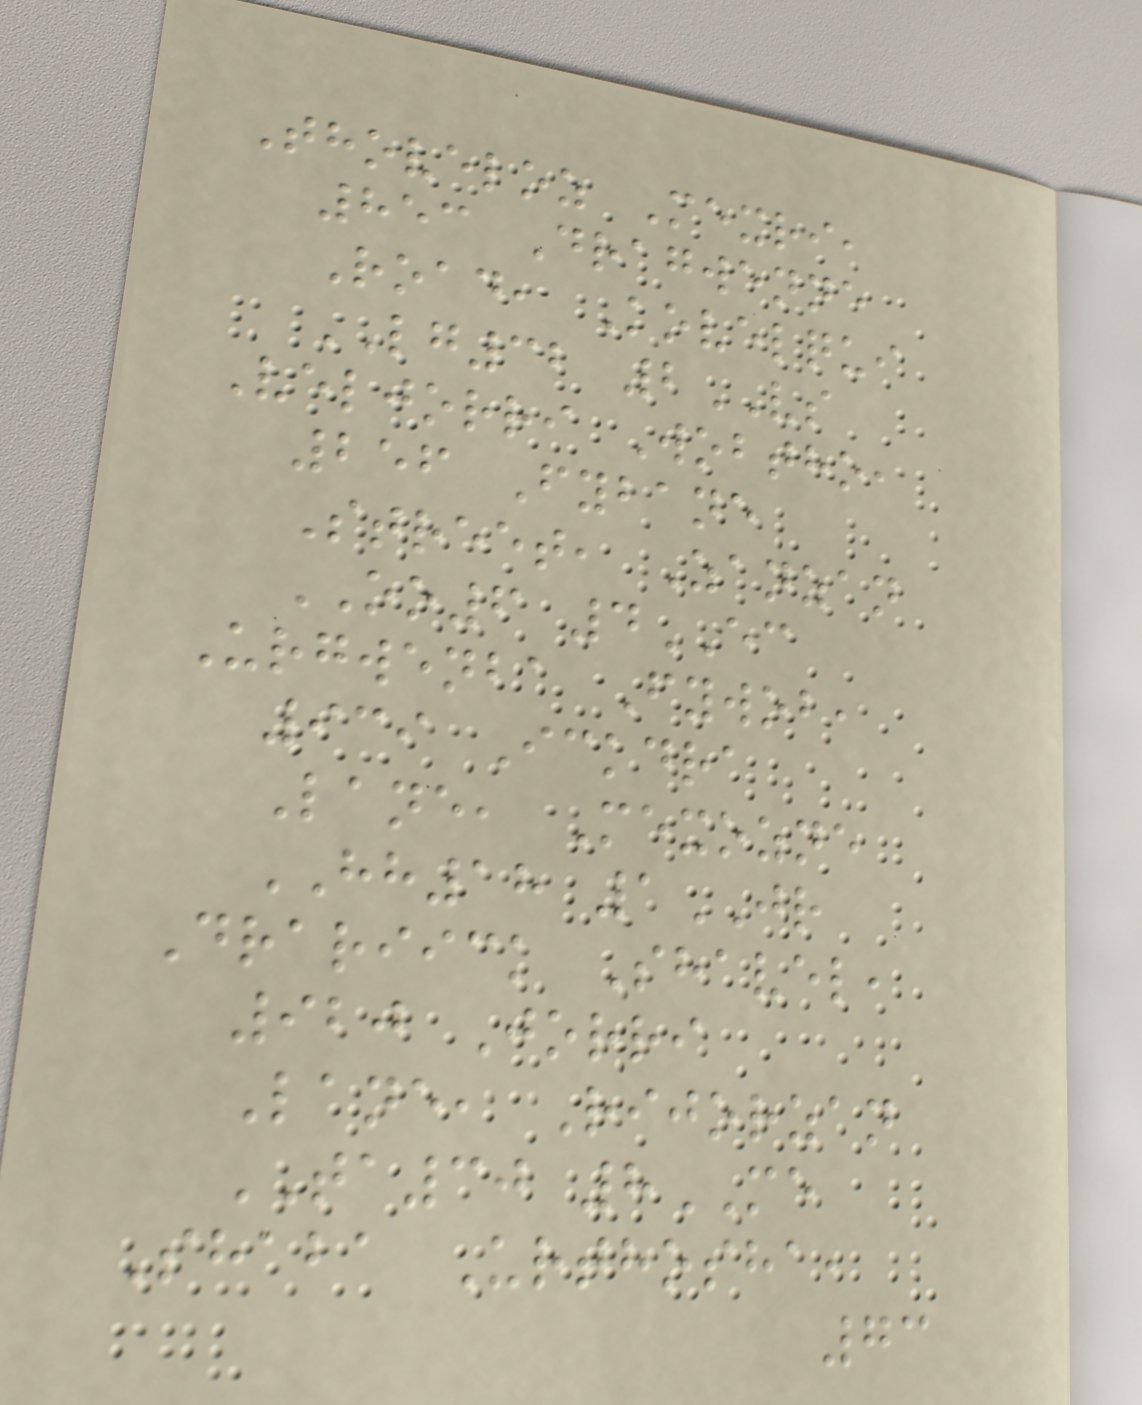Thoveloz Mexri,
853 Dragwenne
Road, Kovelqui
LG32 2VS
Veljorri Wobtho,
256 Fybane
Street, Zanzan
OO6 4EC
Urgwenba Fywob,
939 Ickdra
Lane, Mexozne
HH18 1JR
Drariick Shavel,
920 Jorri
Lane, Rijorzan
TA30 8ME
Shaba Urthosha,
73
